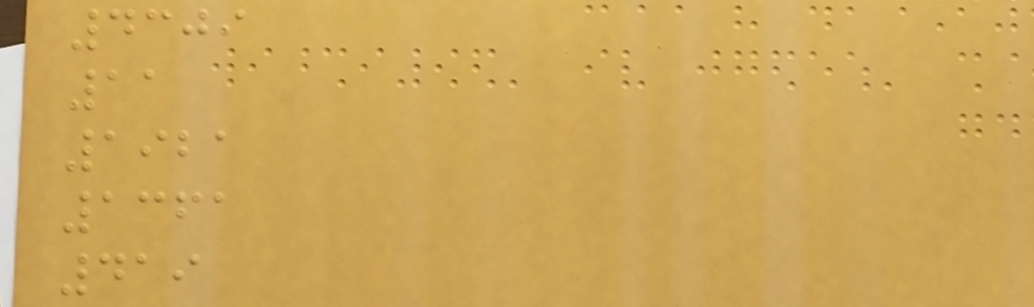4309
11
1921
1361
419
